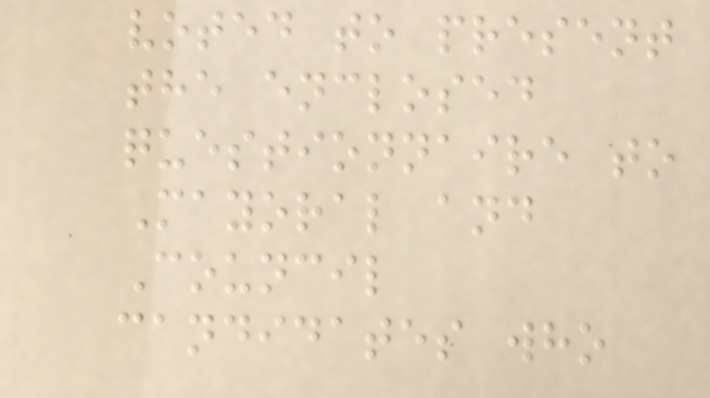voted to present
the enclosed
questionnaire to
Mayoral and
Council
candidates who
